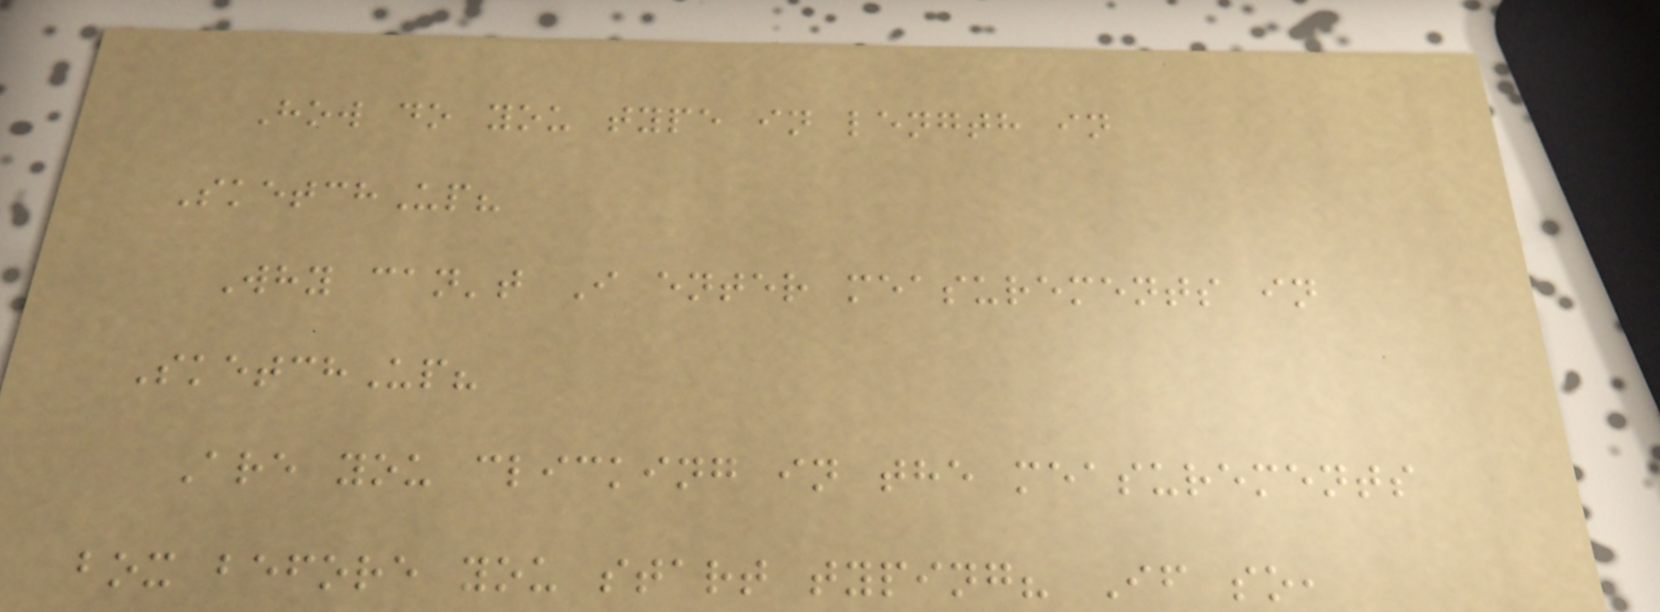How do you type in length in
SketchUp?
Why can't I enter measurements in
SketchUp?
Are you clicking in the measurements
box before you start typing? If so,
